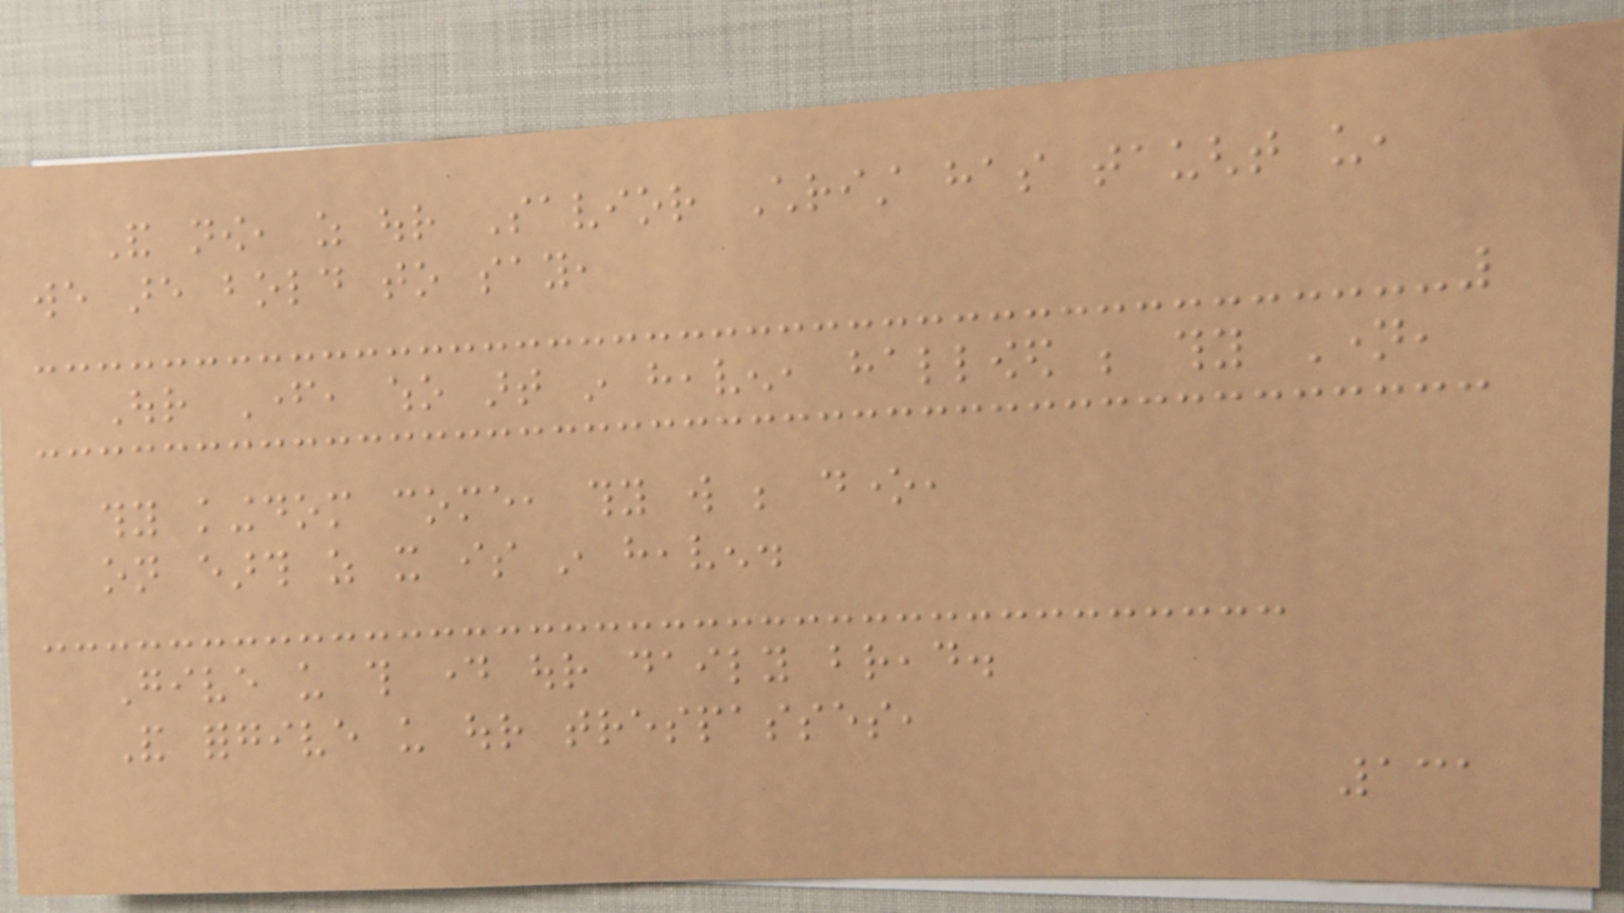And now, as our Savior Christ has taught us,
we are bold to say,
Our Father, who art in heaven, hallowed be thy Name,
thy kingdom come, thy will be done,
on earth as it is in heaven.
Give us this day our daily bread.
And forgive us our trespasses,
131
